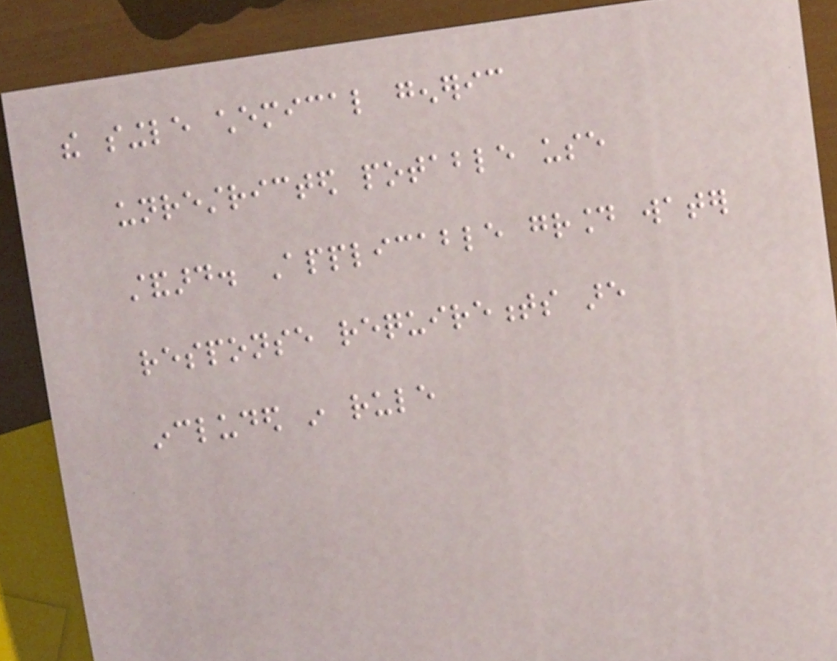the single chemical generic
unrestricted potable use
standard. Applicable ground water
response requirements are
included in rule
